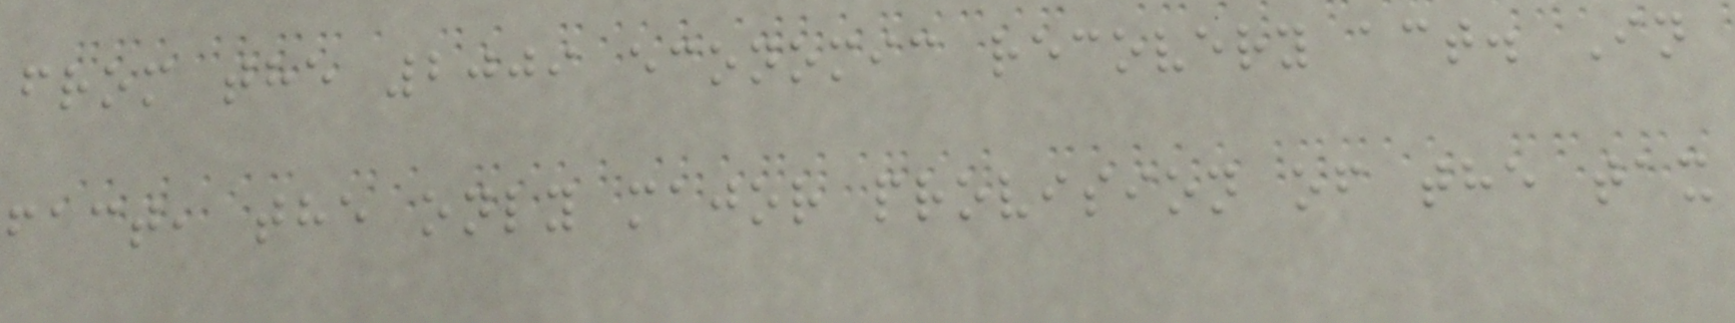from the 2009 economic recovery act. In
fact, the only major provision of the tax
